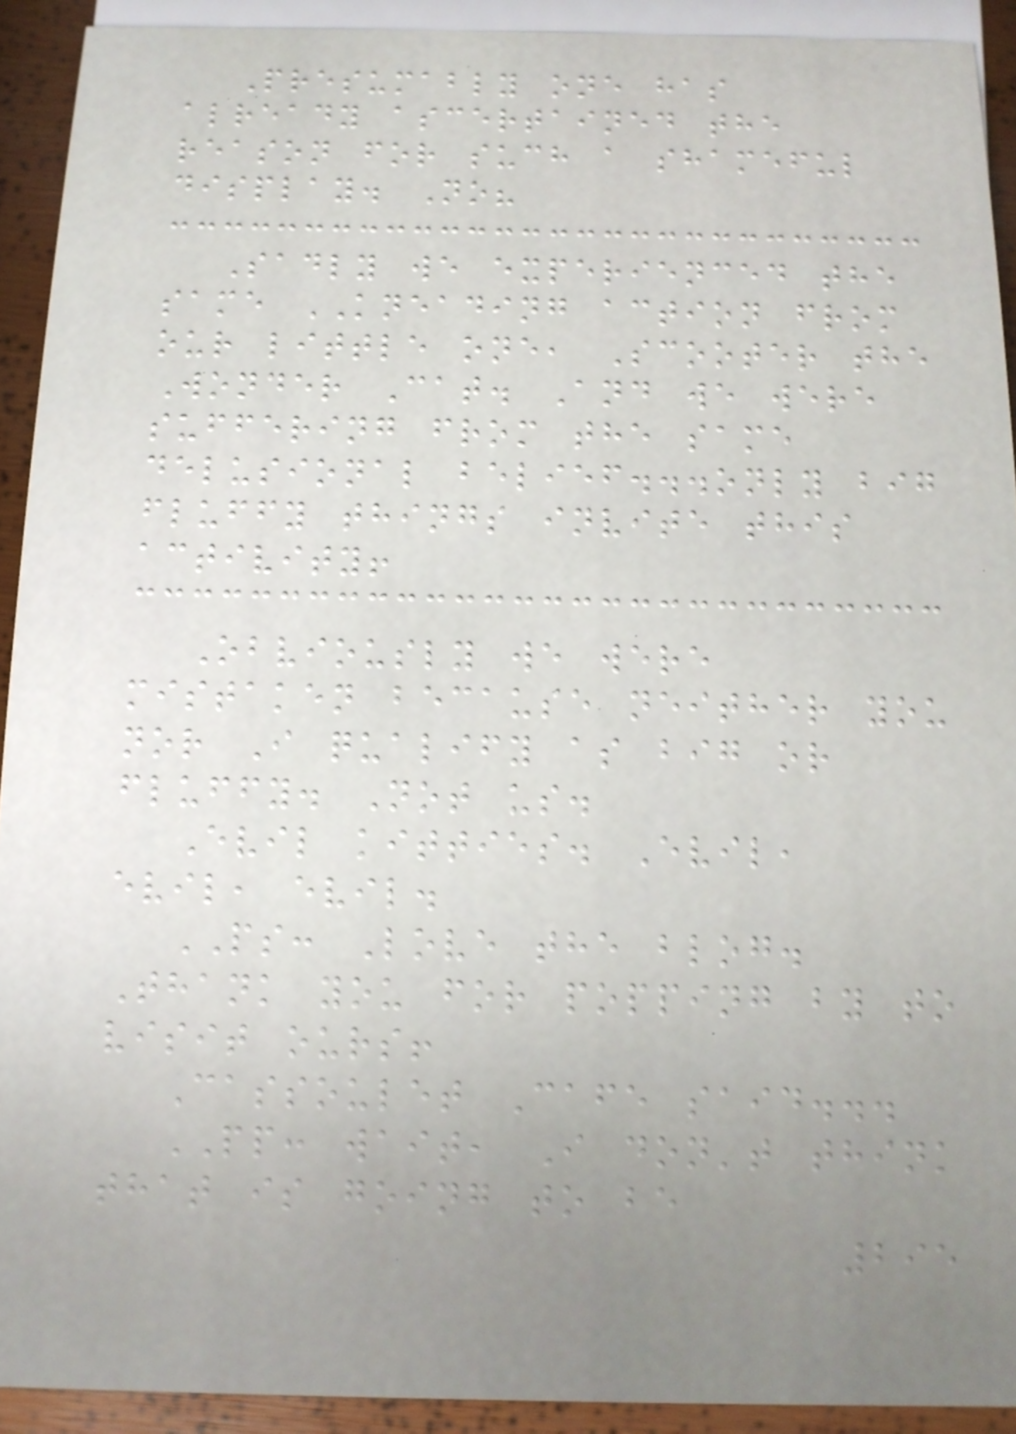Presumably one has
already ascertained the
reason for such a shameful
display. No?
Sadly we experienced the
same KNEADING action from
our little one, Scooter the
Wonder Cat. And we were
suffering from the same
delusional belief...only big
fluffy things invite this
activity!
Obviously we were
mistaken because neither you
nor I qualify as big or
fluffy. Not us.
Evil kitties. Evil,
evil, evil.
PS: Love the blog.
Thank you for popping by to
visit ours!
Cassoulet Cafe said...
PP: wait, I don't think
that is going to be
295
